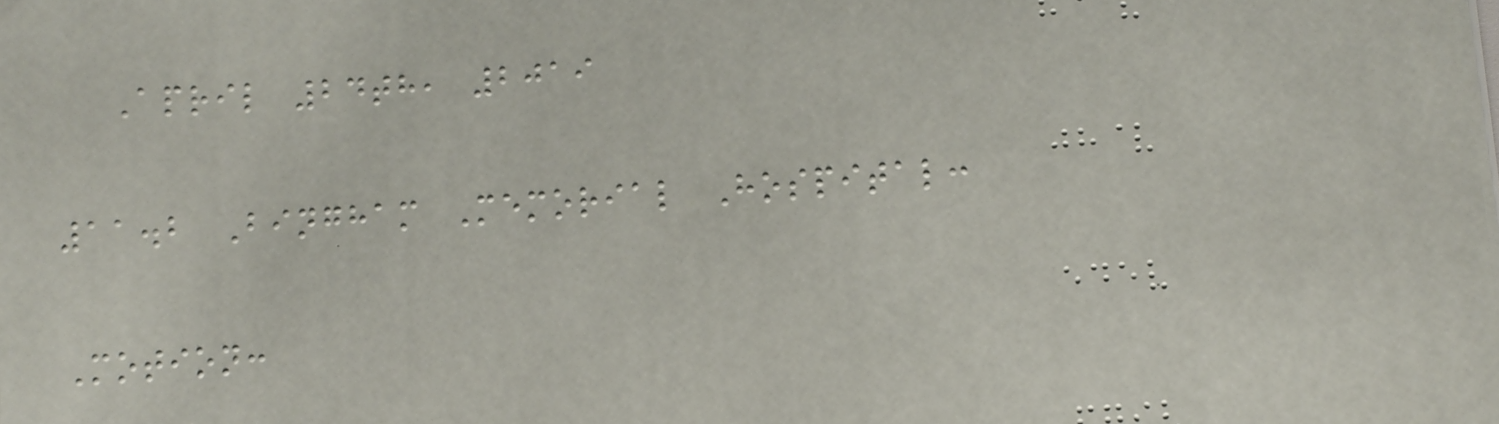April 24th, 2019
11.2 Bingham Memorial Hospital:
Motion:
